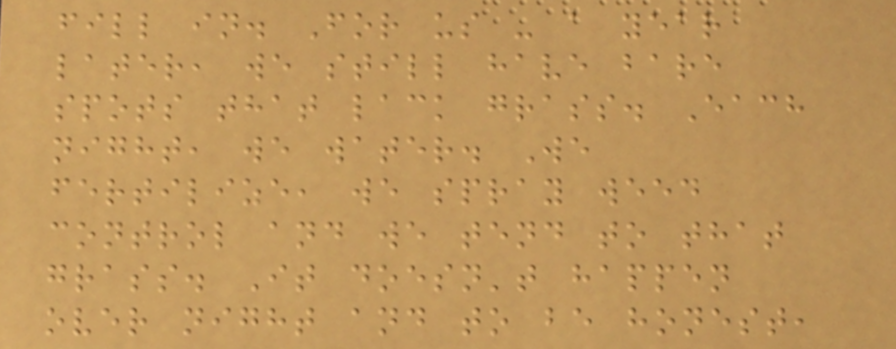fill in. For us - a year
later, we still have bare
spots that lack grass. Each
night, we water. We
fertilize, we spray weed
control and we tend to that
grass. It doesn't happen
over night and to be honest,
